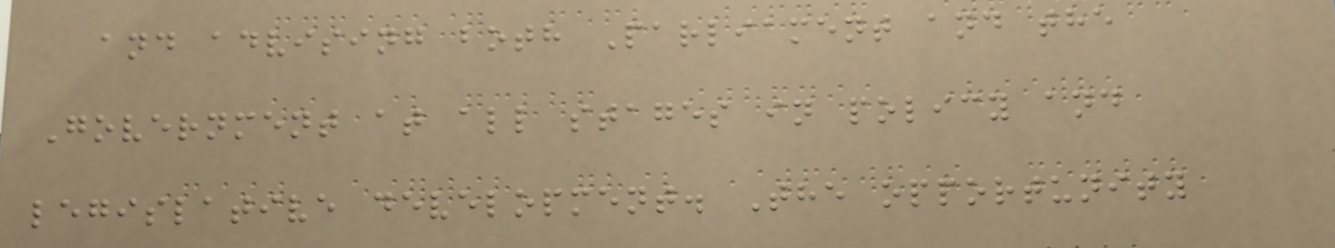and advising both Parliament and the
Government at all stages in policy and
legislative development. The opportunity
